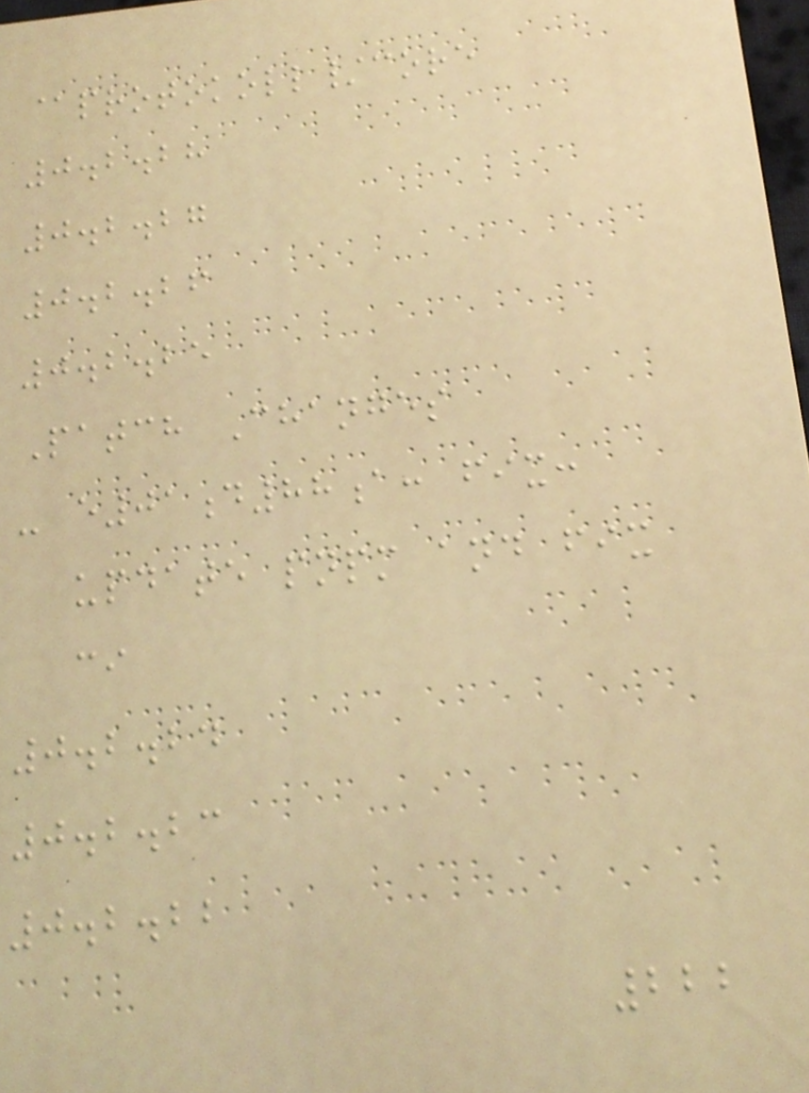@protokoll/core
0.2.28
0.2.27
0.2.26
0.2.25
Patch Changes
- e01d88a: fix:
update pnpm and fix
ci
0.2.24
0.2.23
0.2.22
222
